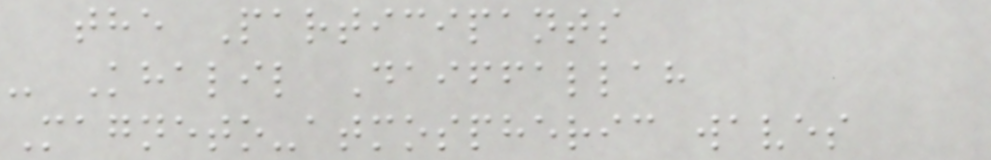the Participants
- Khalil Daiffallah
Magneto-atmospheric waves
